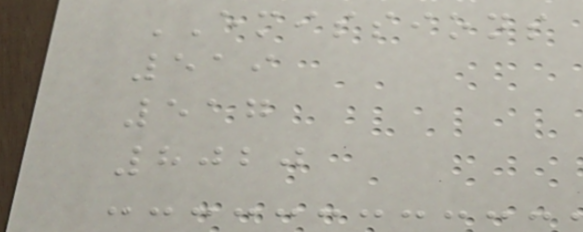EMISSIONS
519
517
8020
